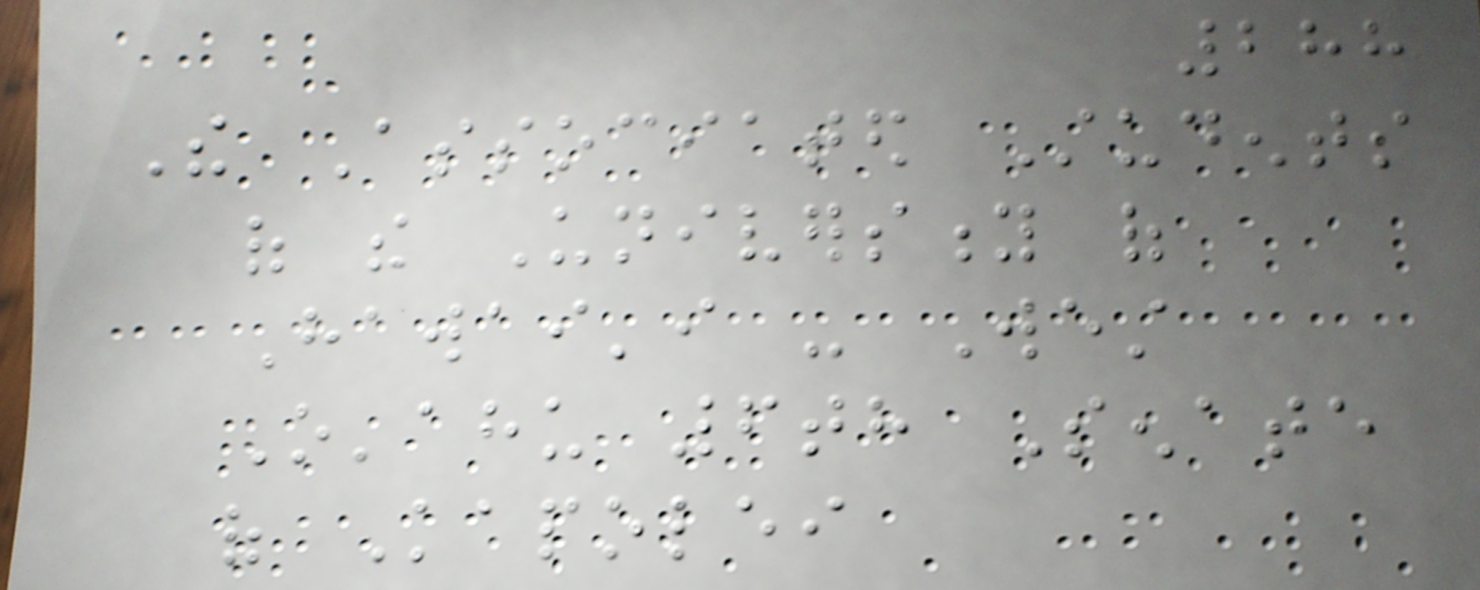288
The Associated Students
of the University of
Hawai'i - West
O'ahu 6th Senate
of Kapolei
